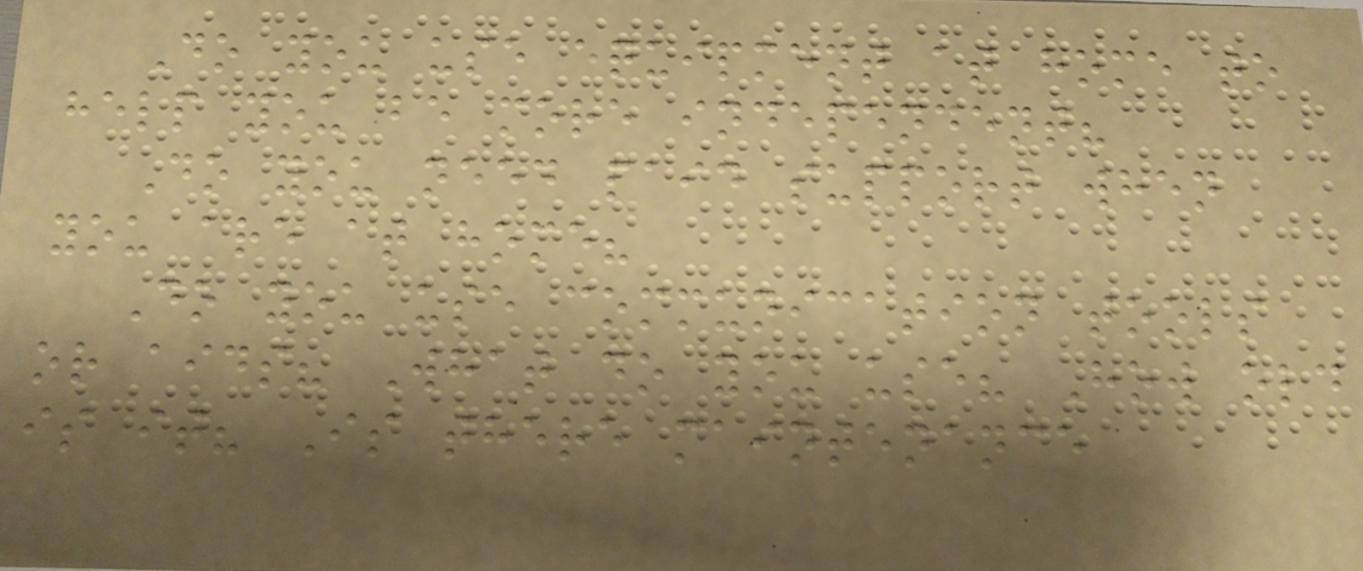Do you use equipment at home to
help you be more independent?
Do you need paid support when
you are at home?
Do you use communication tools
or aids? What do you use? How old
is it? Is there maintenance
